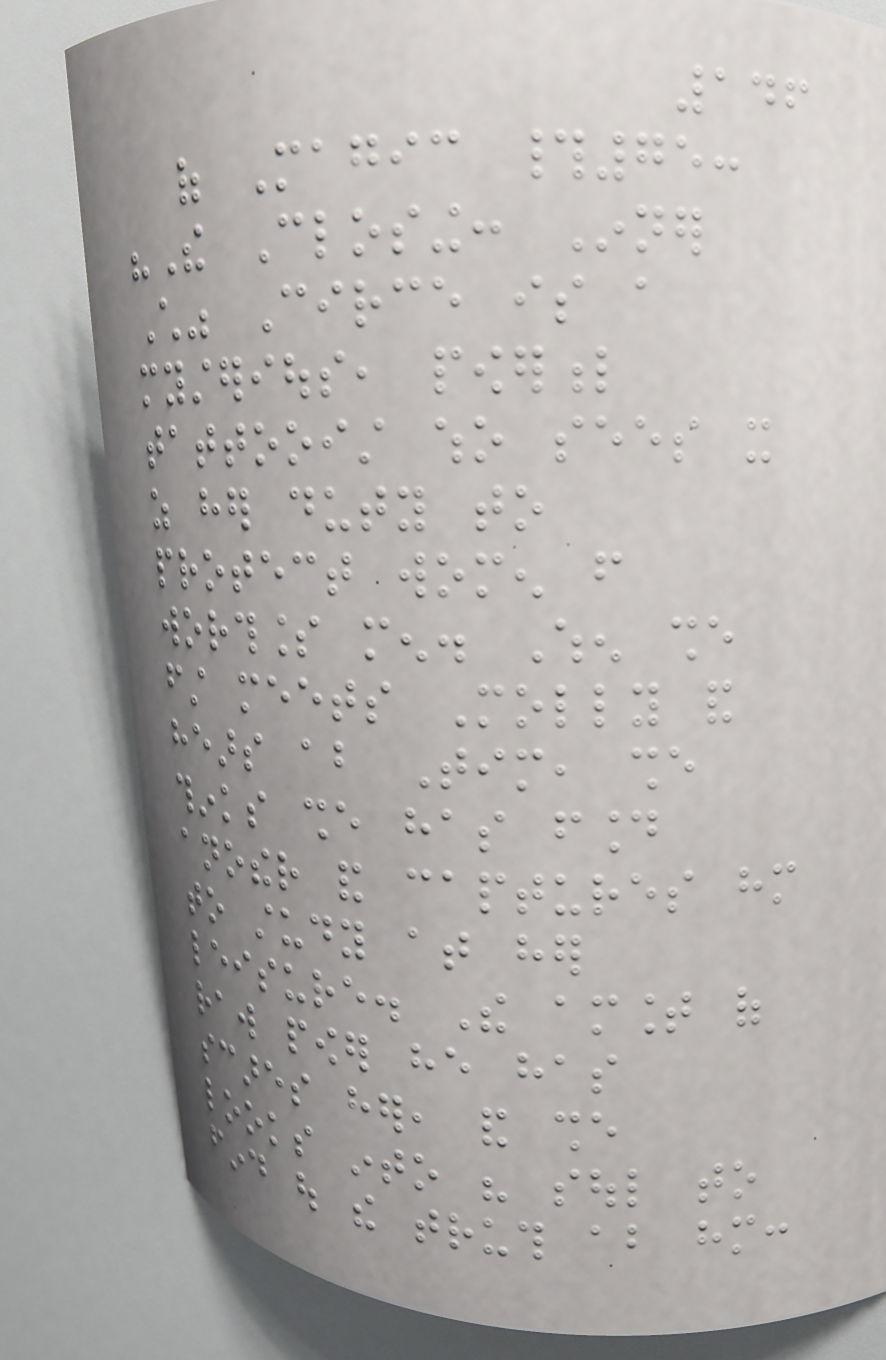146
of Magic #75:
"The Closing: Inner
Child" Circe is a
mysterious, powerful
tattooist who sees it
as her duty to
protect women from
worthless men. When she
first meets Molly and
hears about Tim, she
thinks she has found
another and captures him
to study at her
leisure. The amount of
raw power he has
scares her, and she
looks into his soul to
find out the truth about him:
